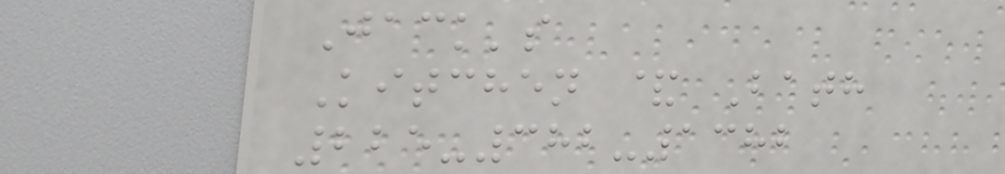Jack's
Kitchen & Bath
225-382-1382
